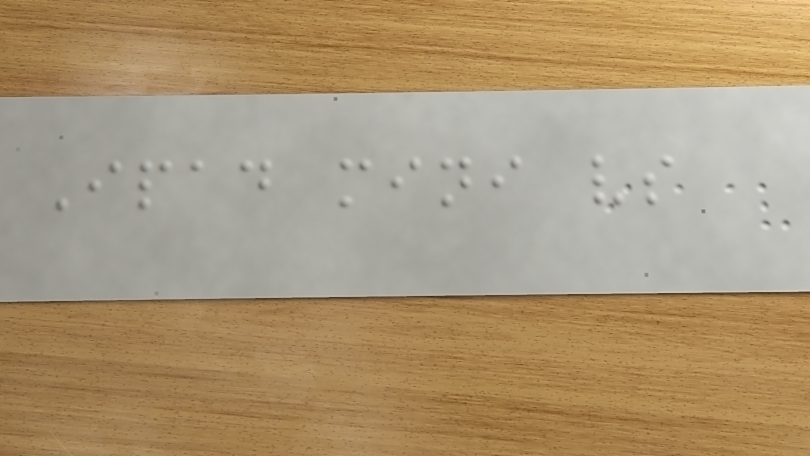Ipad mini vs
